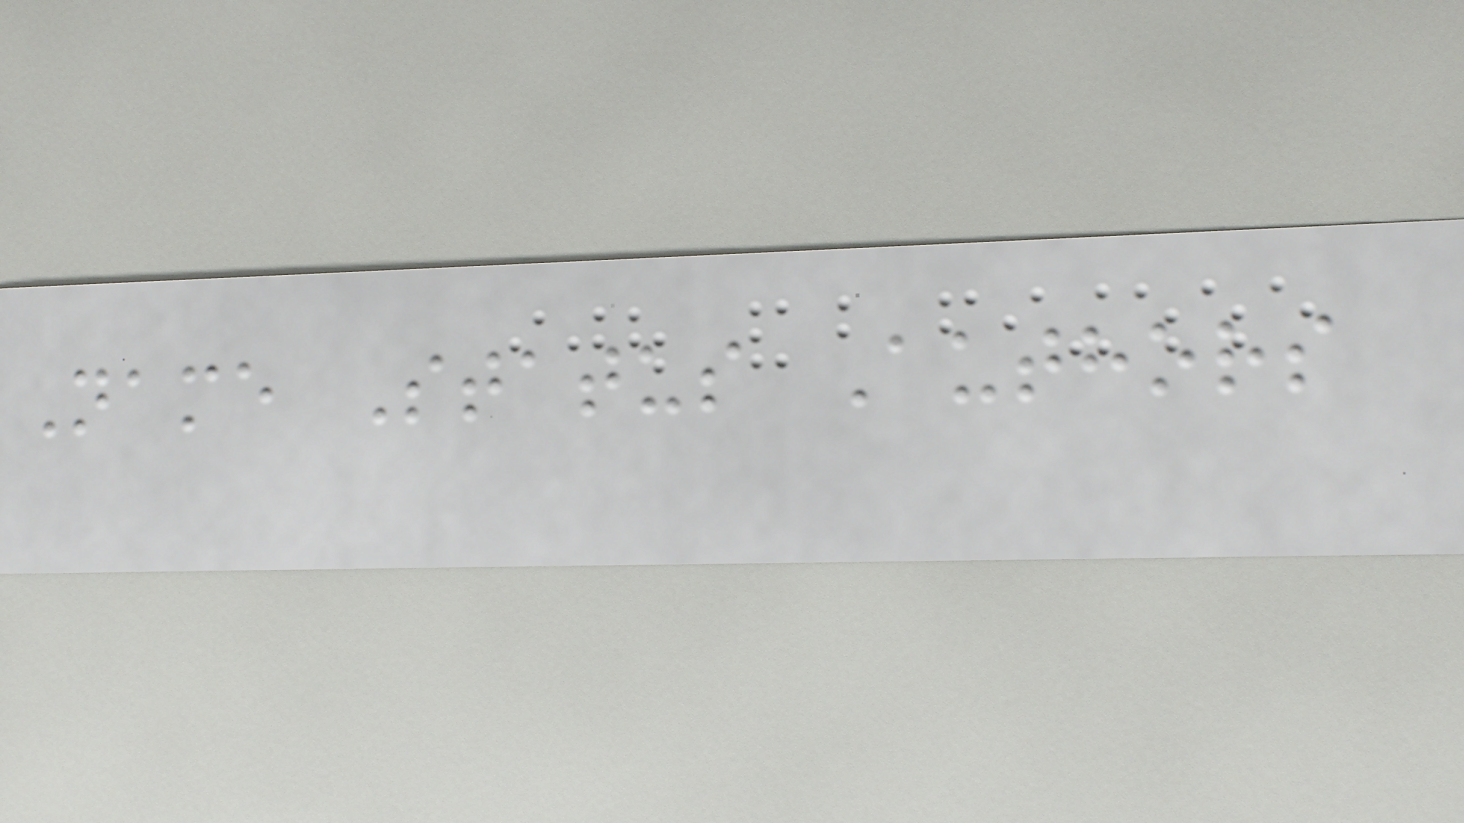Name Status Authors
